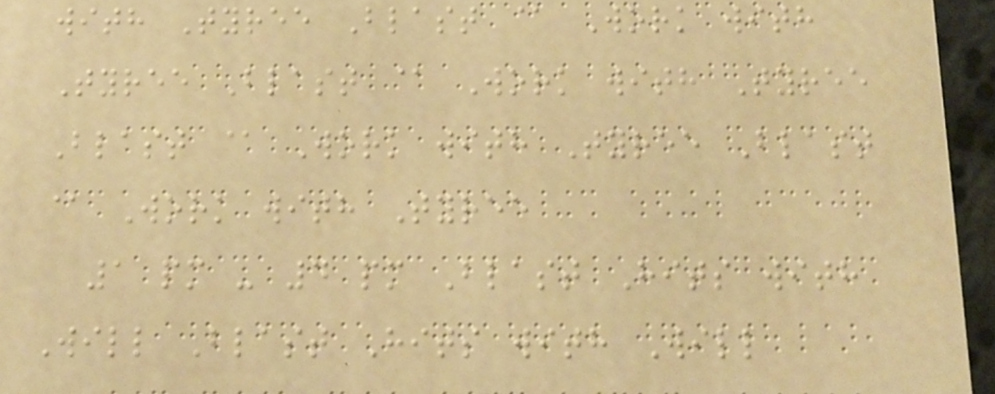with Tyree Blast @ Work with
Tyree Blast @ Work with Tyree
Blast @ Work with Tyree Blast
@ Work with Tyree
1 pm - 4 pm Blast Hits with
Will Blast Hits with Will
